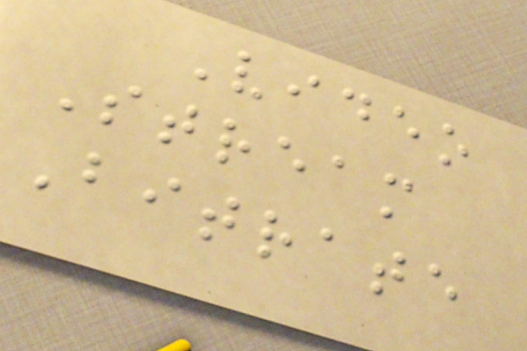Video
Stream
Bitrate
